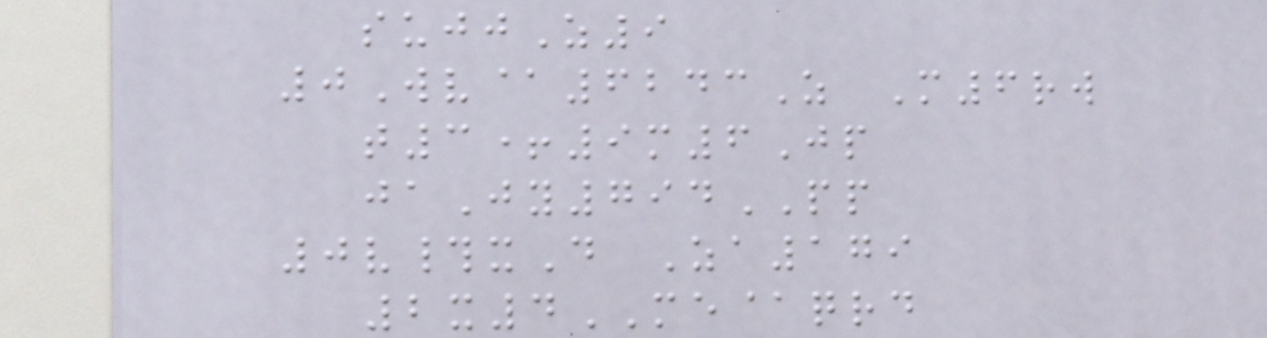sujjZ9
0Wv@6243Z M6rw
t3+9m6Jp
jaJy794PP
0v#xD Za179
2x4ME@qrd
